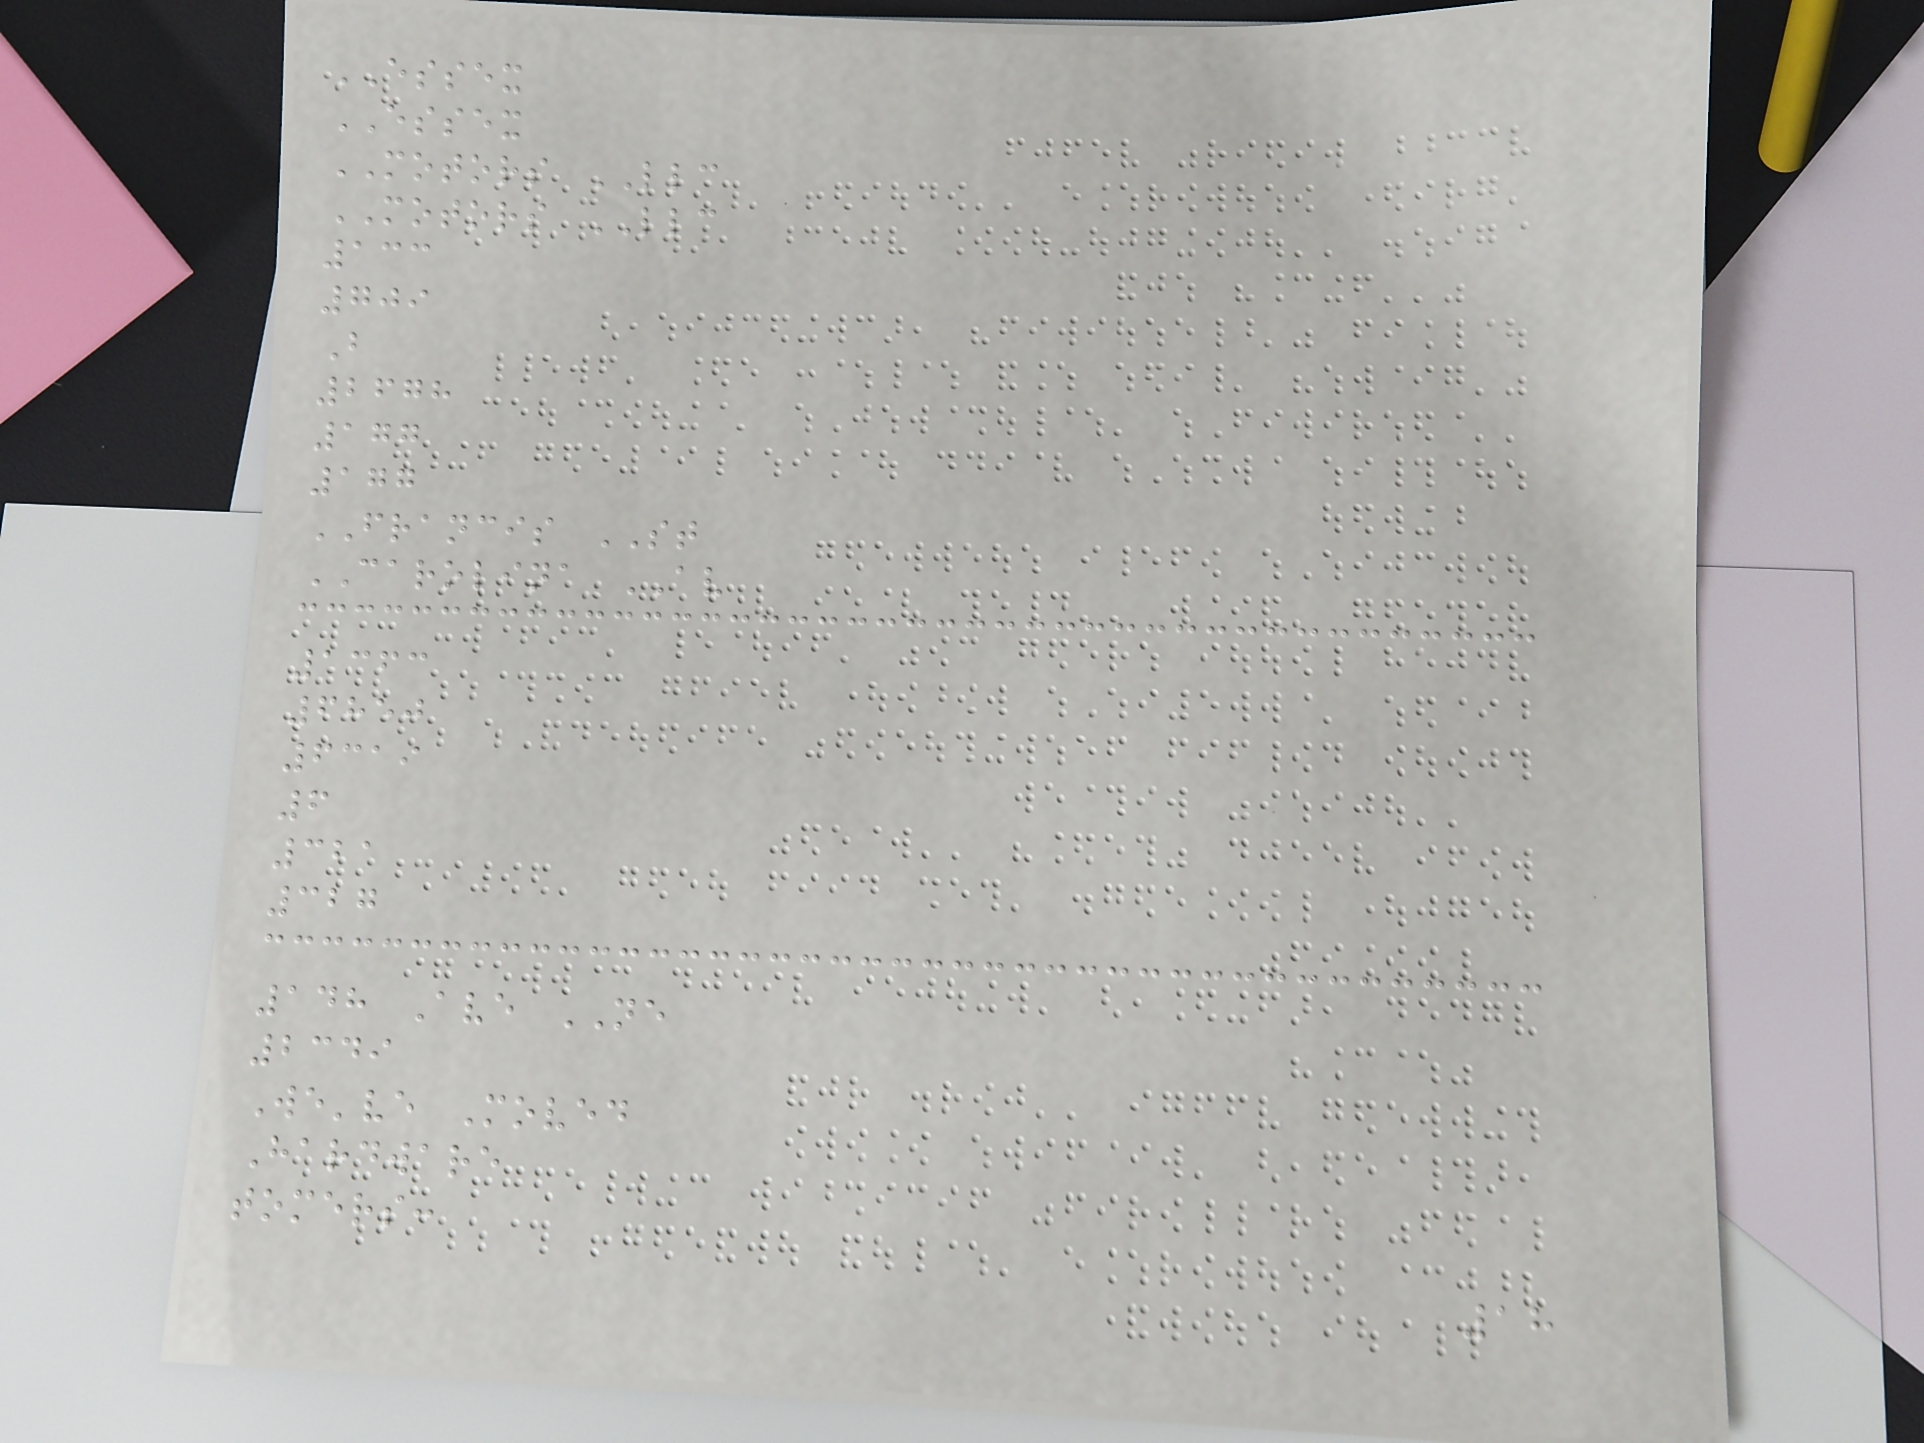ESSEX
ESSEX
MOTORS LLC
MOTORS LLC
133
709
B
2678
177
177
FRANCIS ST
CAROLINA AV
1363
6850
6319
6
321
327
148 Ave NE
2349
We've Moved
Hardware
tomers:
18
